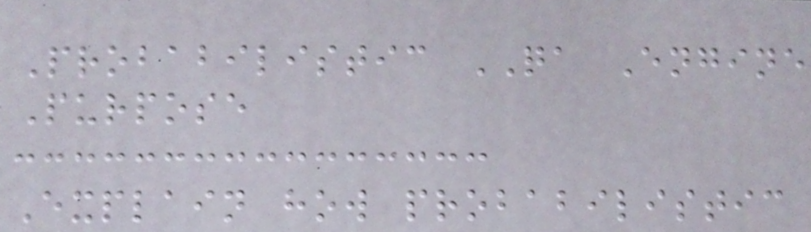Probabilistic QA Engine
Purpose
Explain how probabilistic
